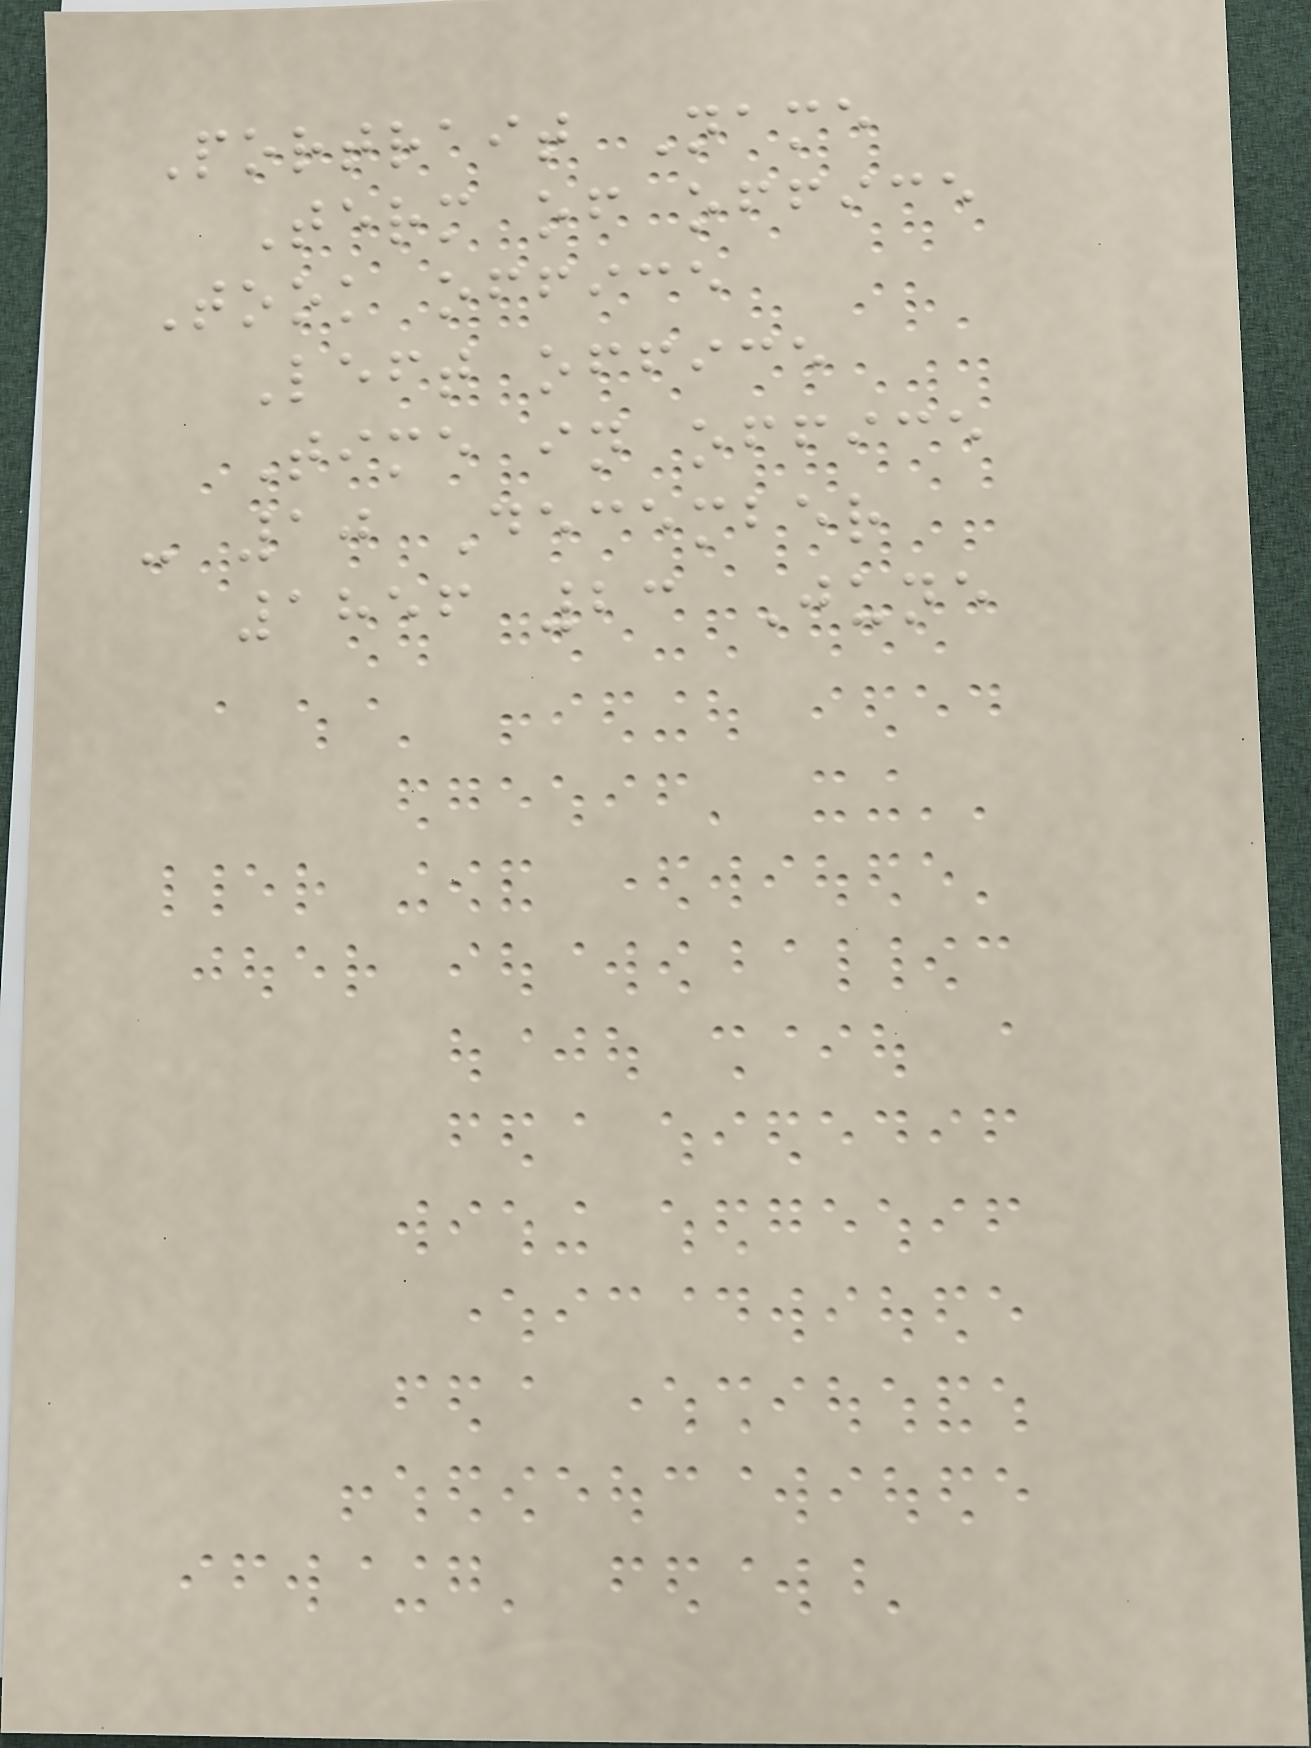Portrait Name
Term of office
Took office
Left office
Time in office
- 10 December
1856 23 June
